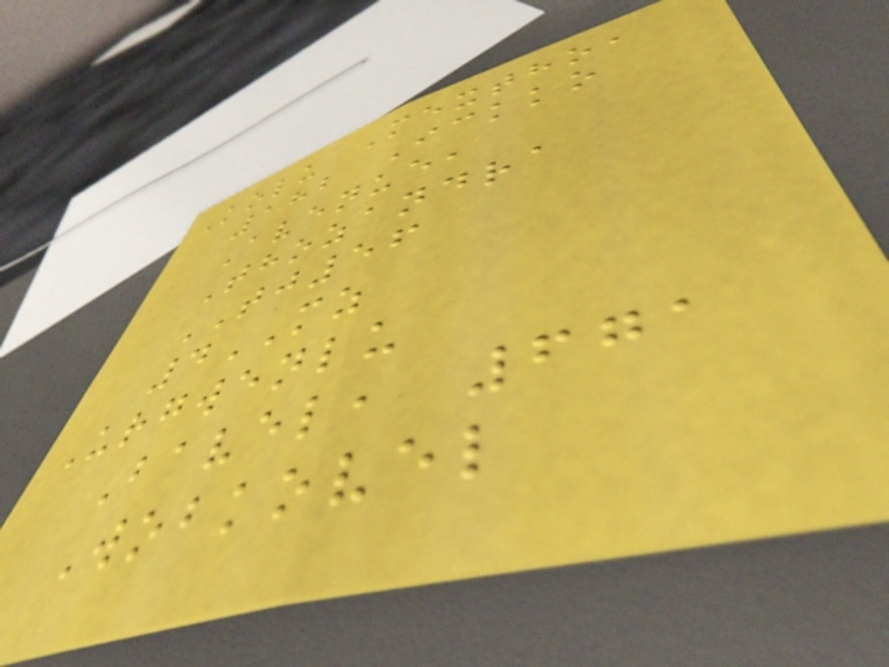Kolu Mextho,
182 Ickko
Avenue,
Thozandra
TJ56
4MZ
Urgwenlu
Bavel, 671
Wobkovel
